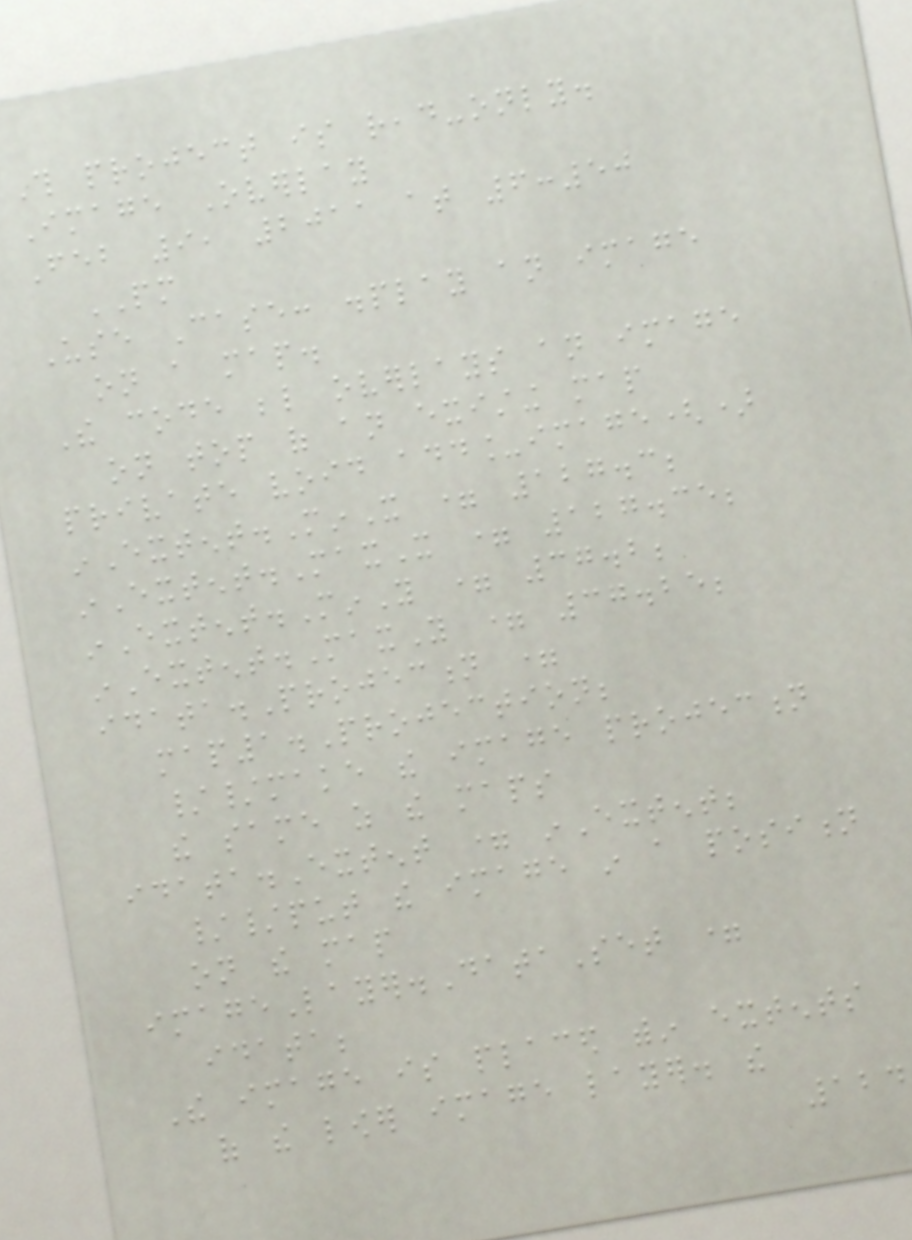This project is read-only.
Image Overlay
Feb 9, 2011 at 6:50
PM
Use Case: display an image
on a map.
The code below overlays an image
on top of an existing map
private void add_image()
inExtent.MinX = 127.3;
inExtent.MaxX = 127.35;
inExtent.MinY = 37.2;
inExtent.MaxY = 37.25;
idata.Projection =
map1.Projection;
//make the image projection
the same as the maps
idata.Extent = inExtent;
//put the image in a position
on the map
imageLayer.DataSet =
idata;
The image is placed within extents
of the lower image layer. the
124
